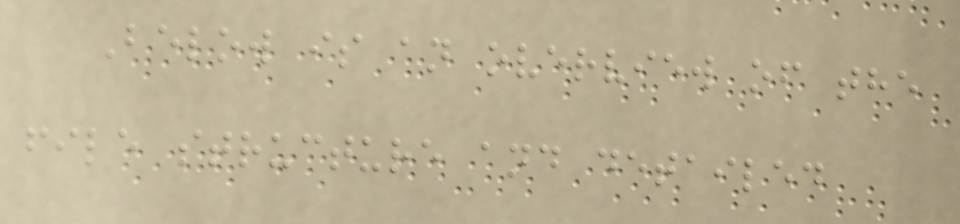Below is an overview of the
file structure and detailed
